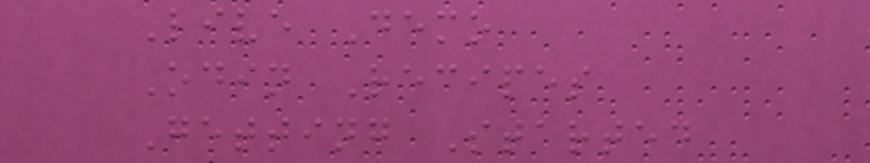Live Demo
Odin Recipes
Getting Started
